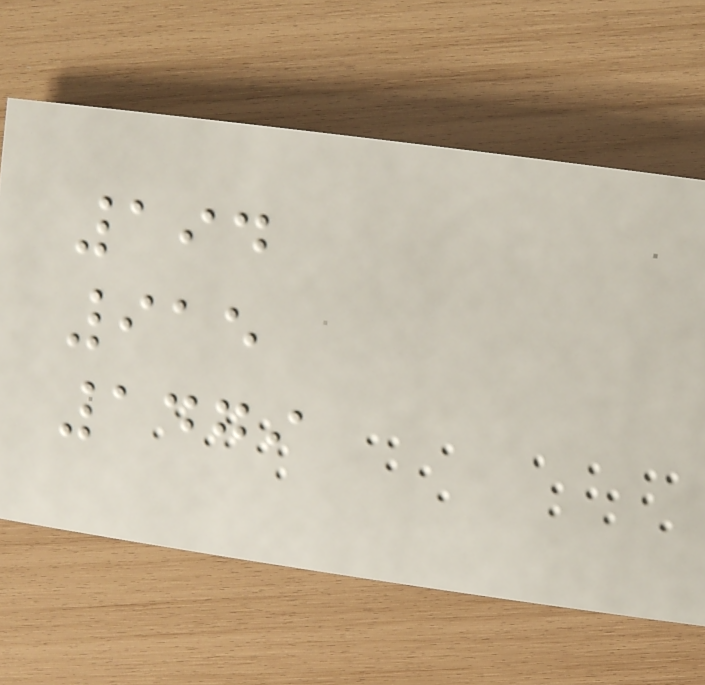194
915
1479
